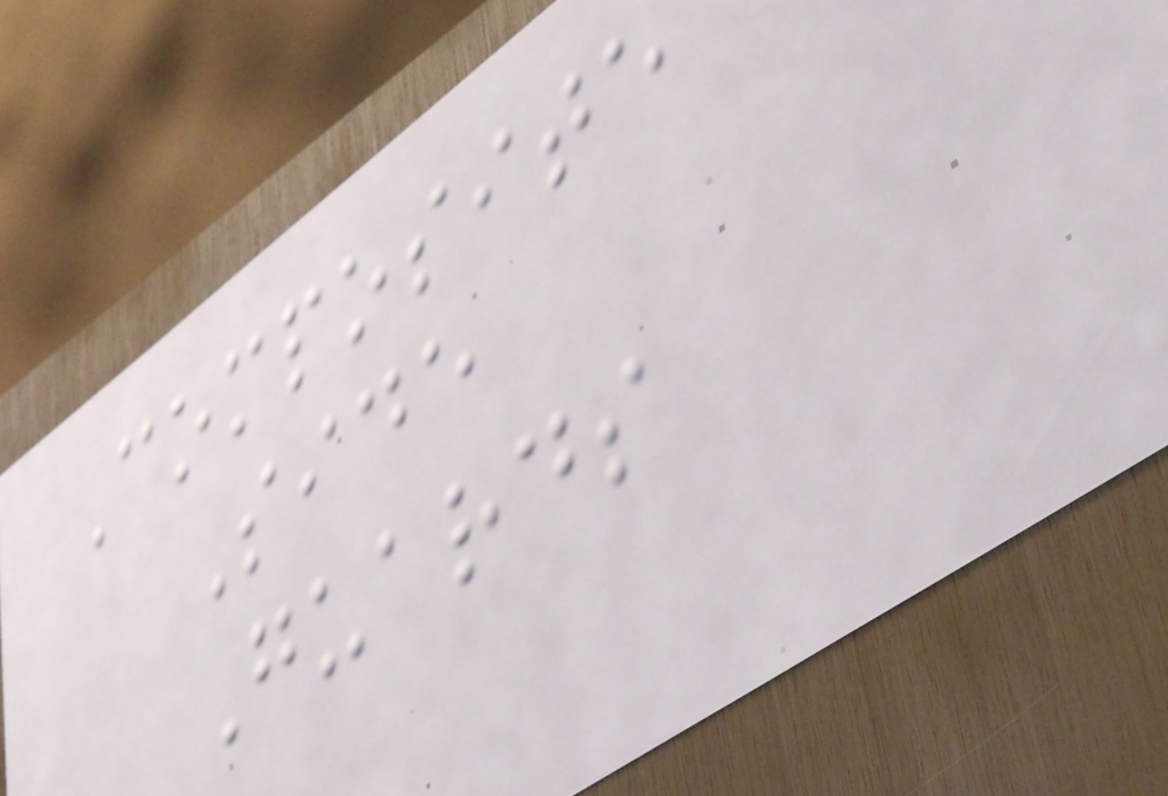Composite
Side
Guards
